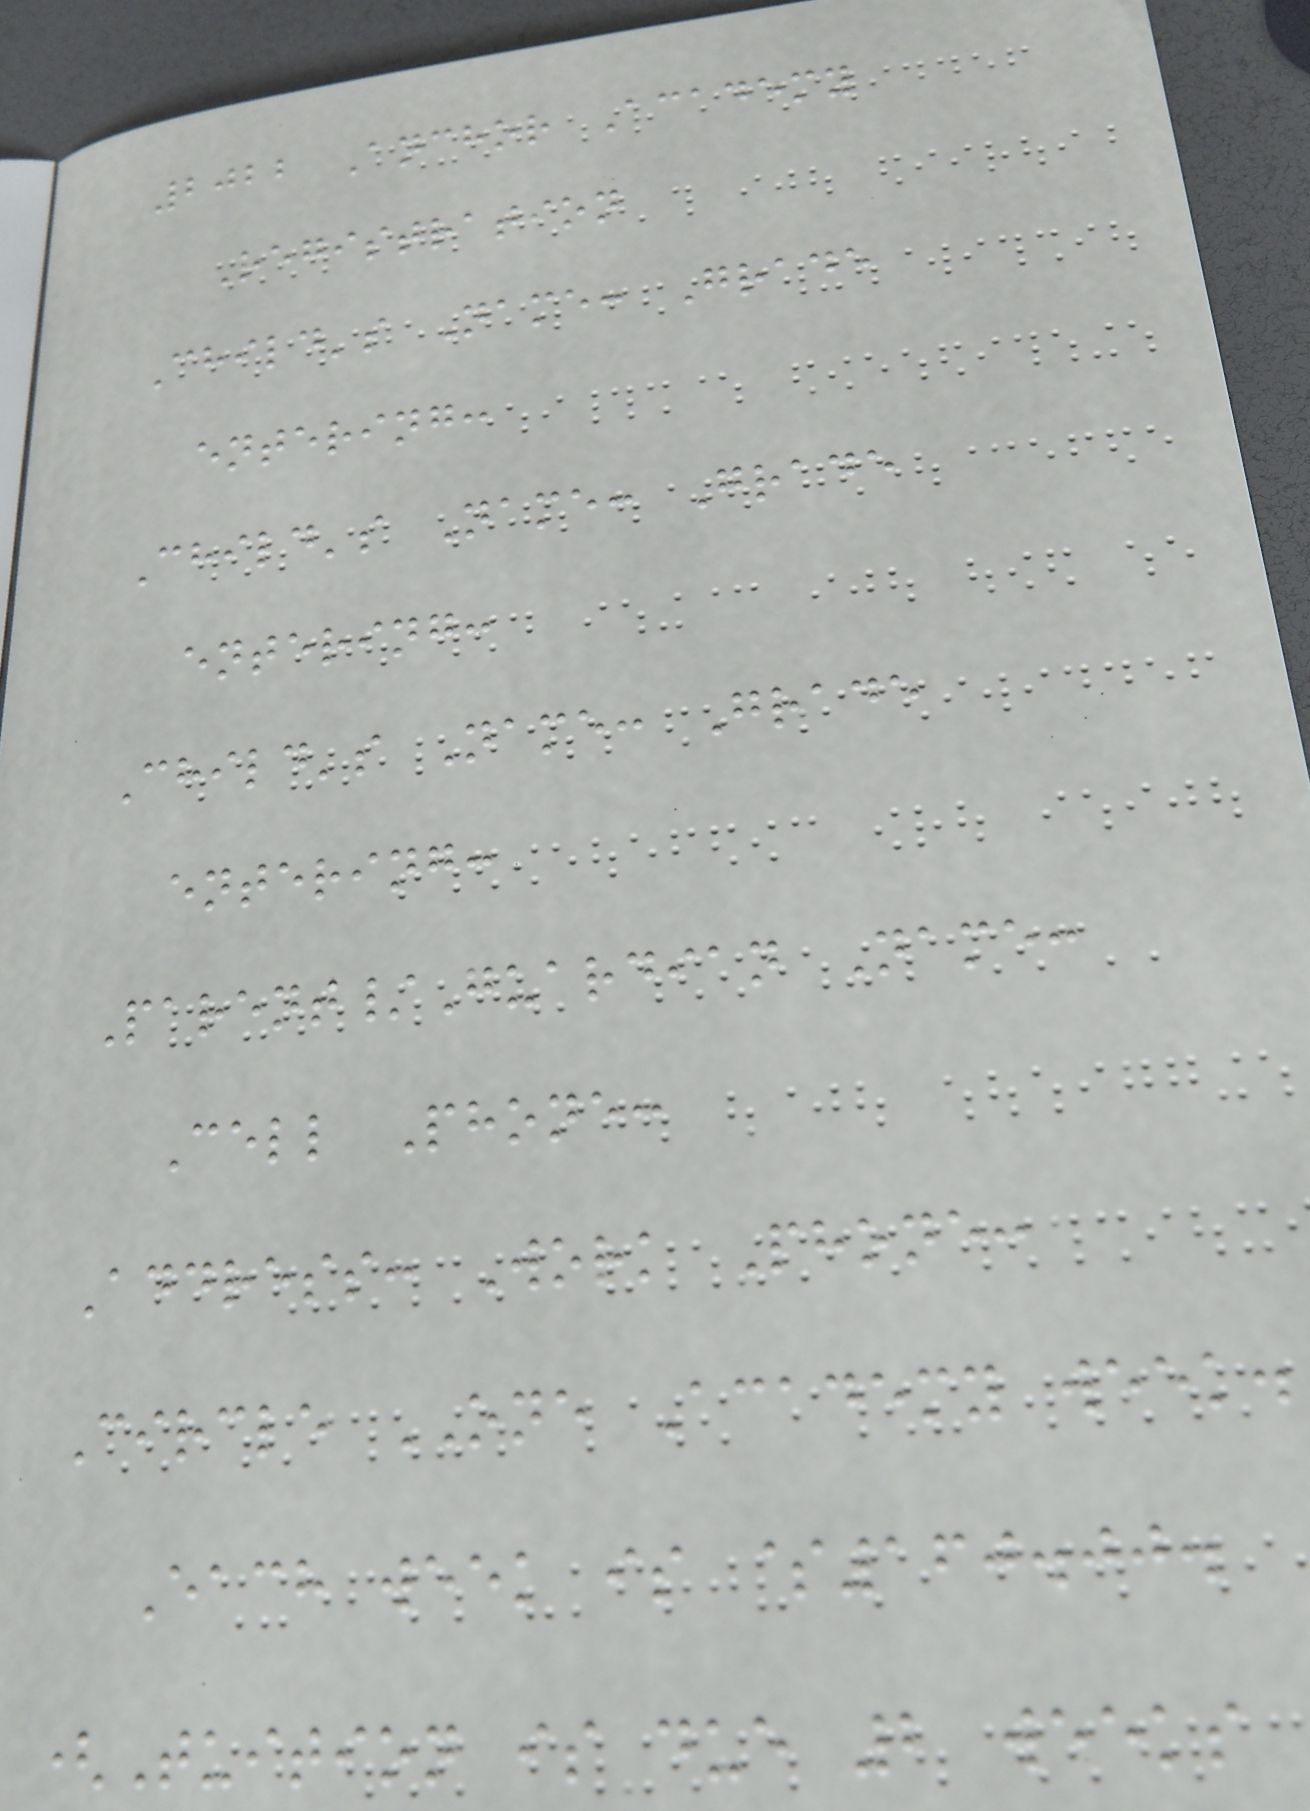2022 Anchor Academy
Registration
Child's Name: Grade
entering:
Child's Name: Grade
entering:
Child's Name: Grade
entering:
Parent/Guardian Name:
Cell Phone:
Address: Work Phone:
Circle ONE Academy week.
Each week is $160.00.
(Tuition is due 2 weeks
